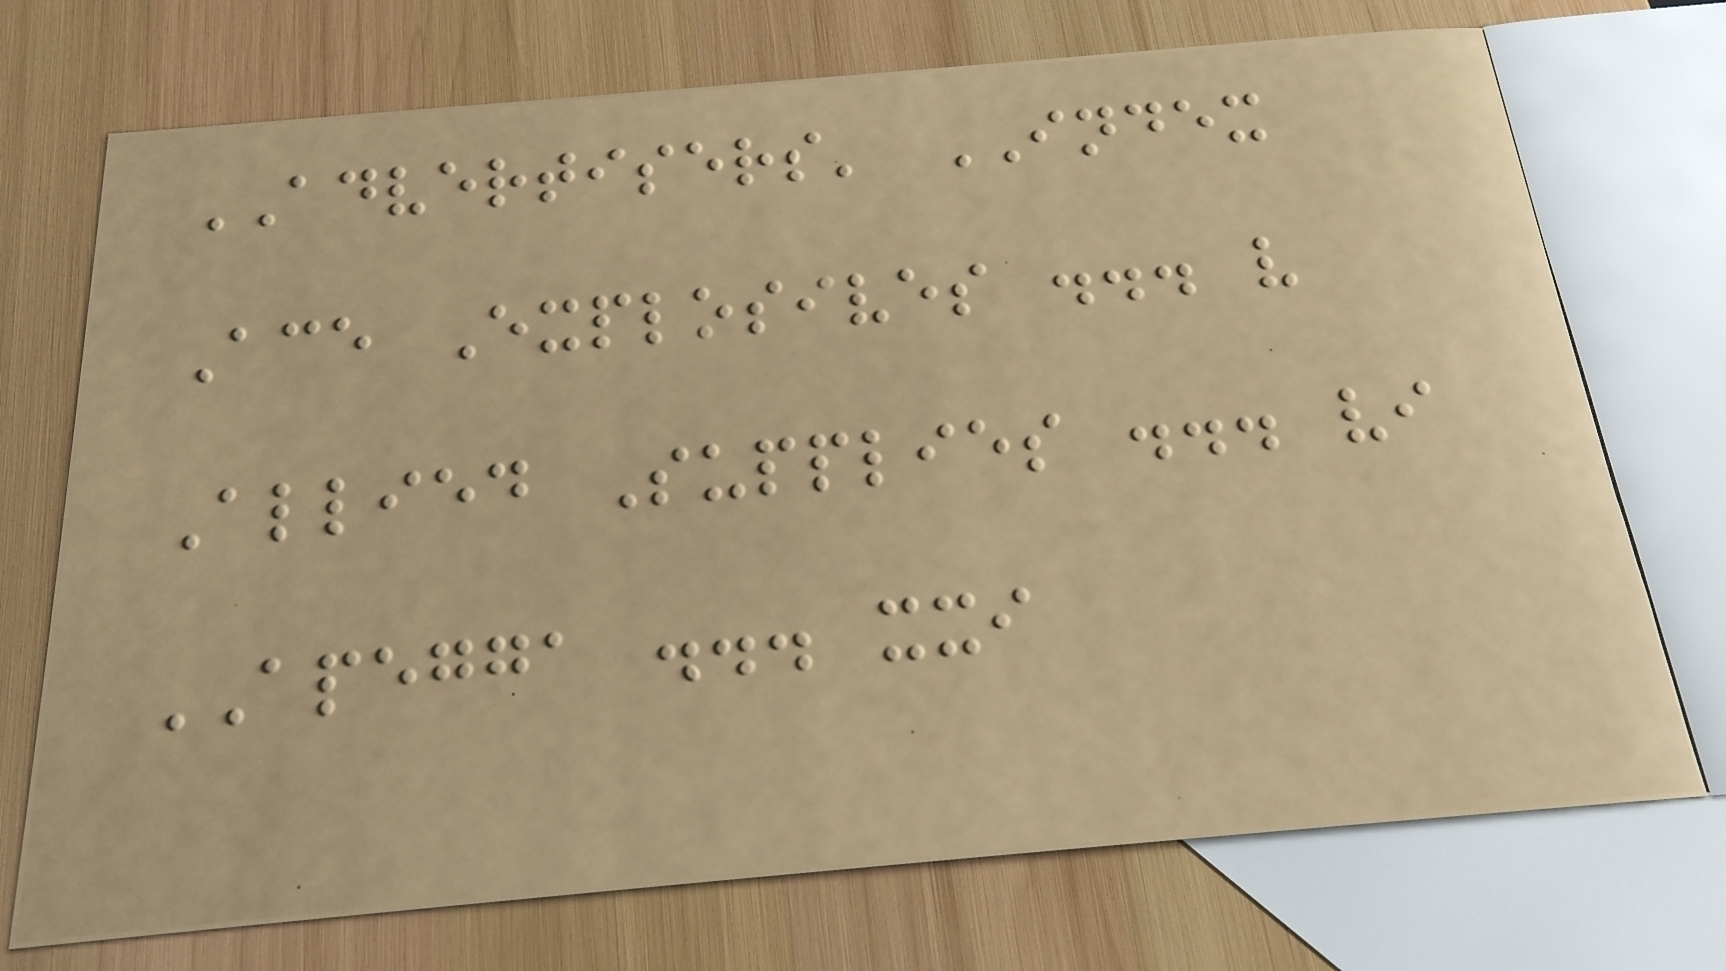ADVERTISERS' INDEX
Ace Explosives ... v
Allied Supplies ... vi
APEGGA ... xxi
